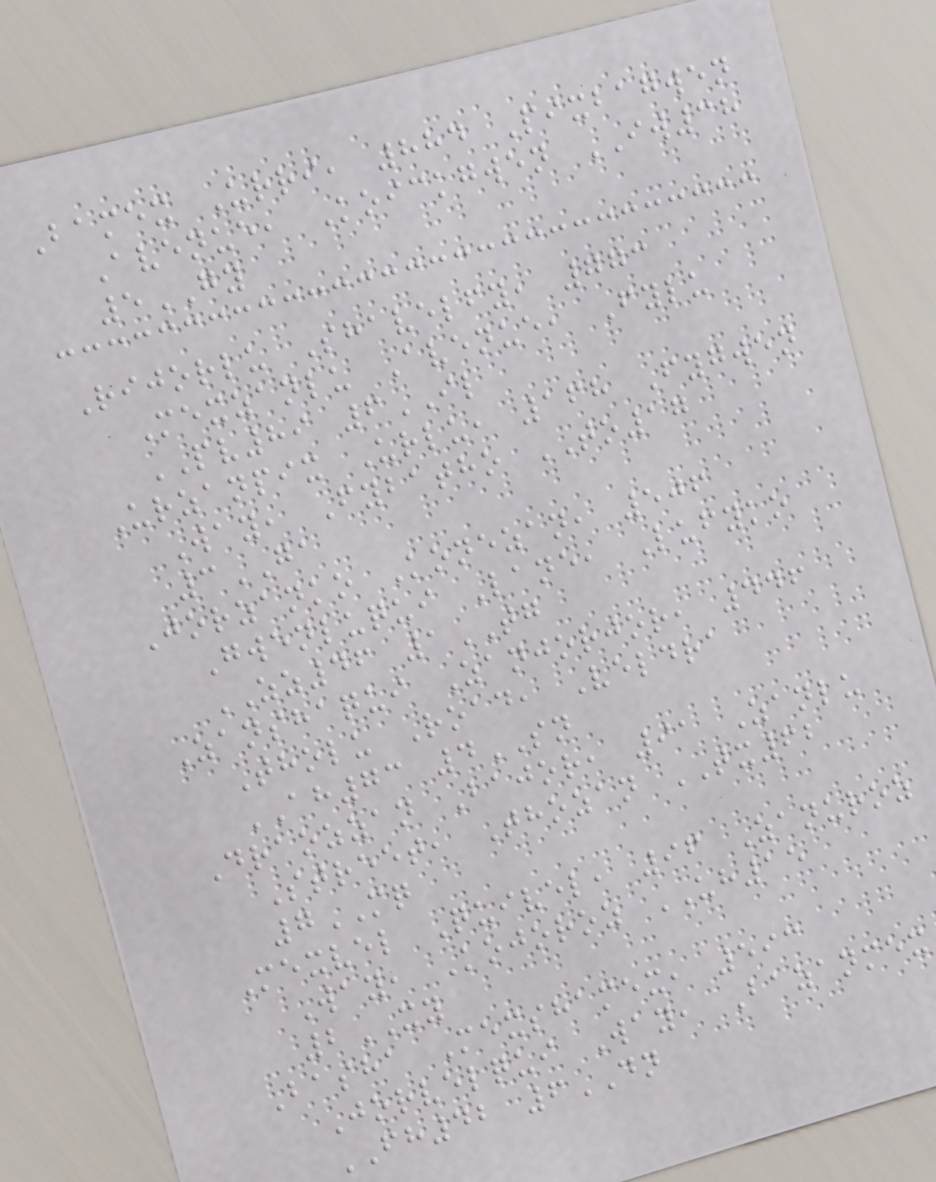Bamex Urri, 884 Pixbagwen
Avenue, Koickgwen IW38
5GY
Rijorlu Shavelfy, 773
Mexzanlu Avenue, Fylu
PV89 6IL
Urzanpix Urlu, 168 Fygwen
Way, Fybatho TO17
3GA
Jorzanko Konezan, 506
Gwenluqui Lane, Lufyko
ZZ46 1TG
Zanshaqui Zanjorjor, 446
Tholu Road, Veldra
AH73 4SN
Draozzan Bajor, 91 Zanlu
Street, Thozan TX62
7MQ
Mexvel Quivel, 96 Zanuroz
Way, Kojoroz UH15
2XY
Basha Mexshamex, 593
Jorvelqui Way, Bazanmex
FH42 6DN
